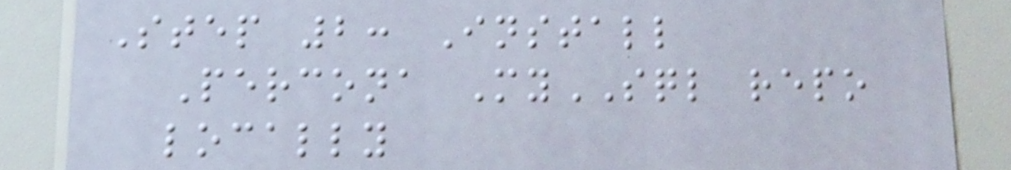Step 2: Install
Percona MySQL repo
locally
